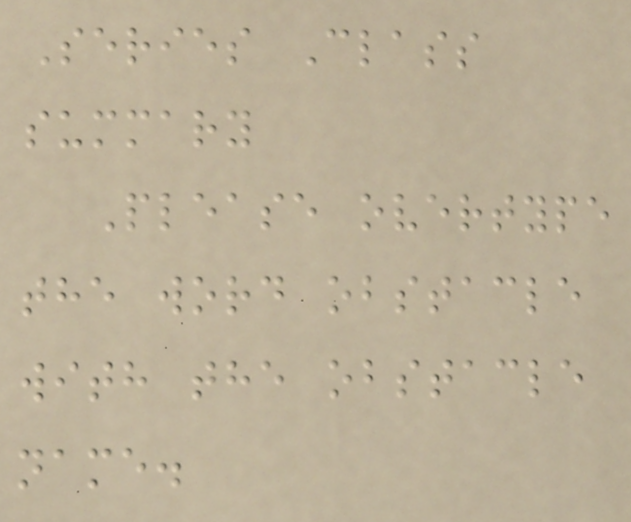Series Class
summary
Please overtype
the word obstacle
with the obstacle
name.
